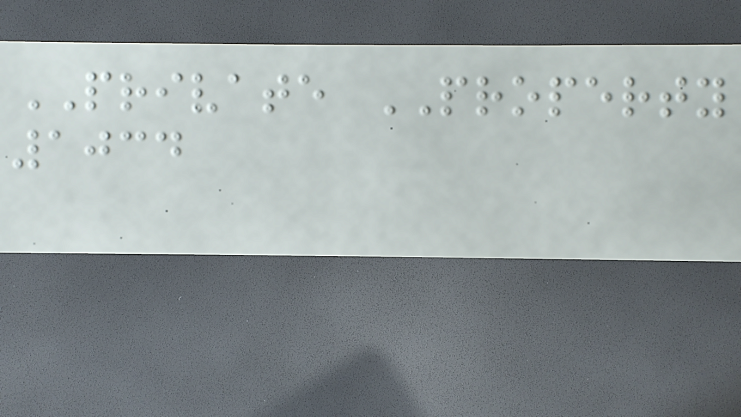PRIVATE PROPERTY
1034
